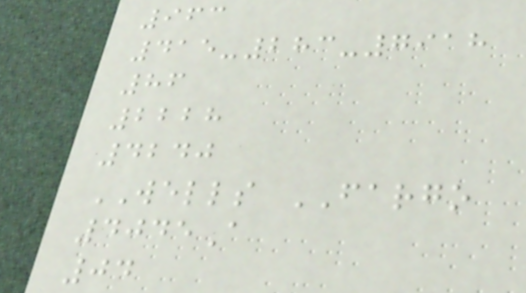963
415-283-7918
86
2228
4240
WELLS FARGO
4045A
04
